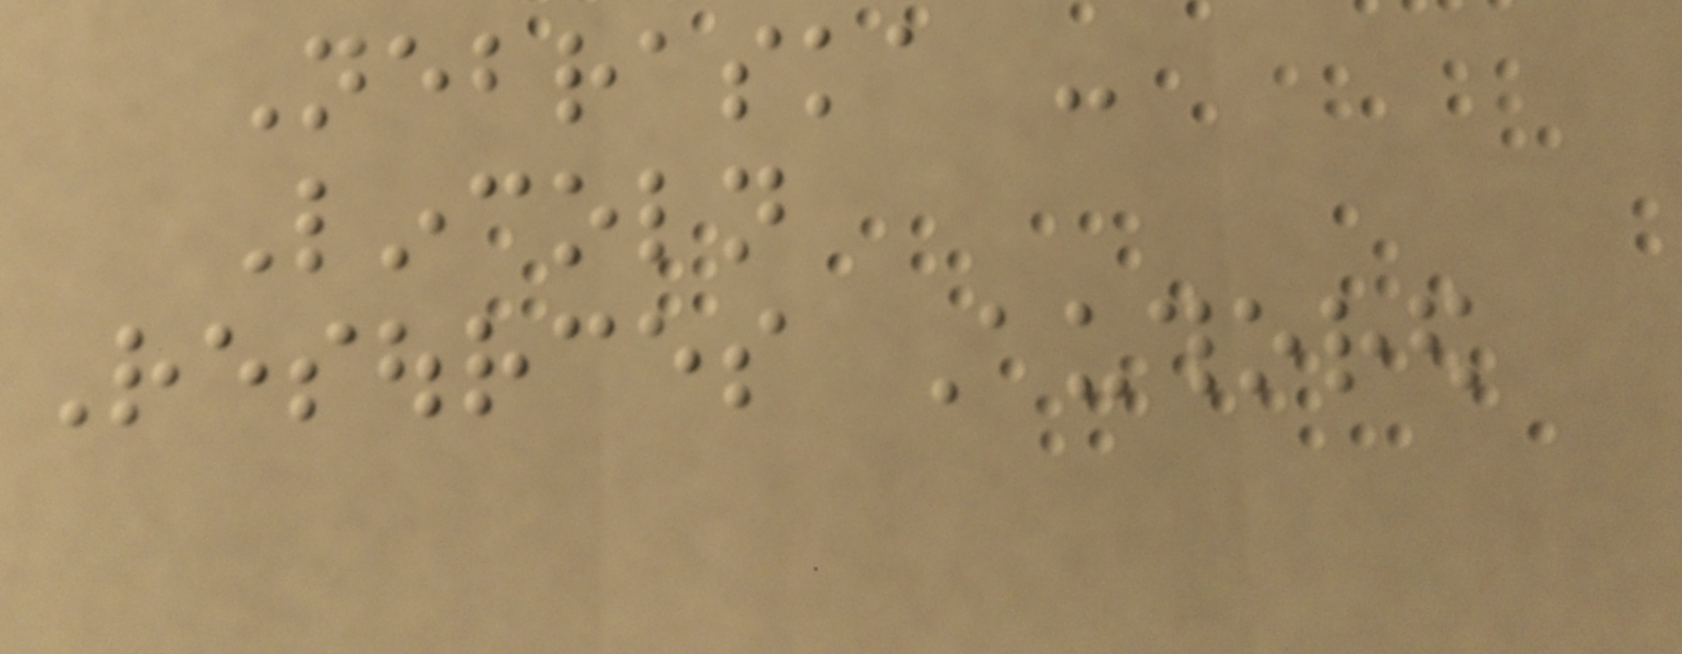Nebraska -
Lincoln
Resources Authored
